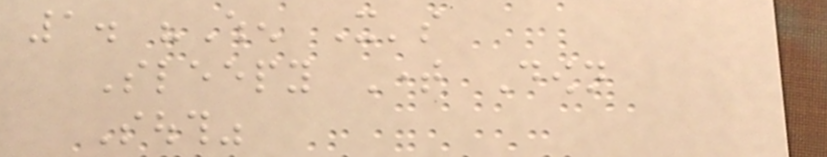1. "When It's
Sleepy Time Down
South"
